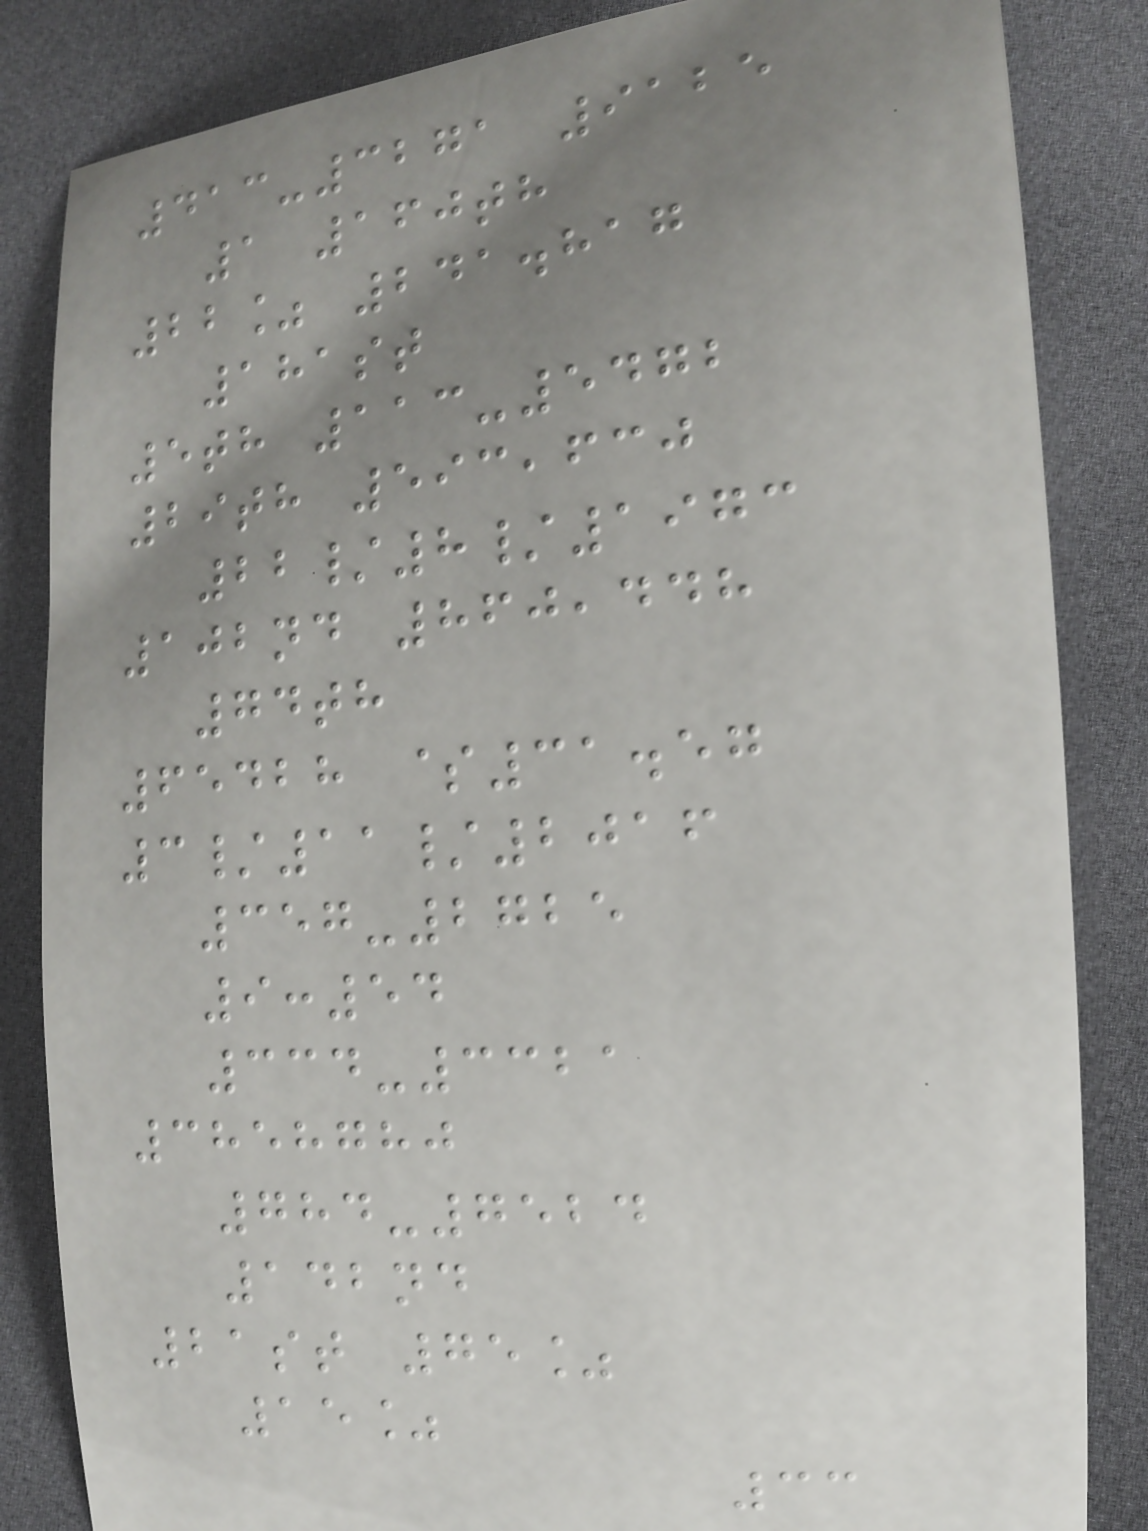413-3271 9125
1 160th
22% 241.817
181st
5th 113-5472
29th 593,630
22/8/1973
102nd 860,448
74th
65428 $31.57
3/11/2016
357-2725
9:54
334-3321
3858780
784-7524
142nd
21st 75%
15%
33
